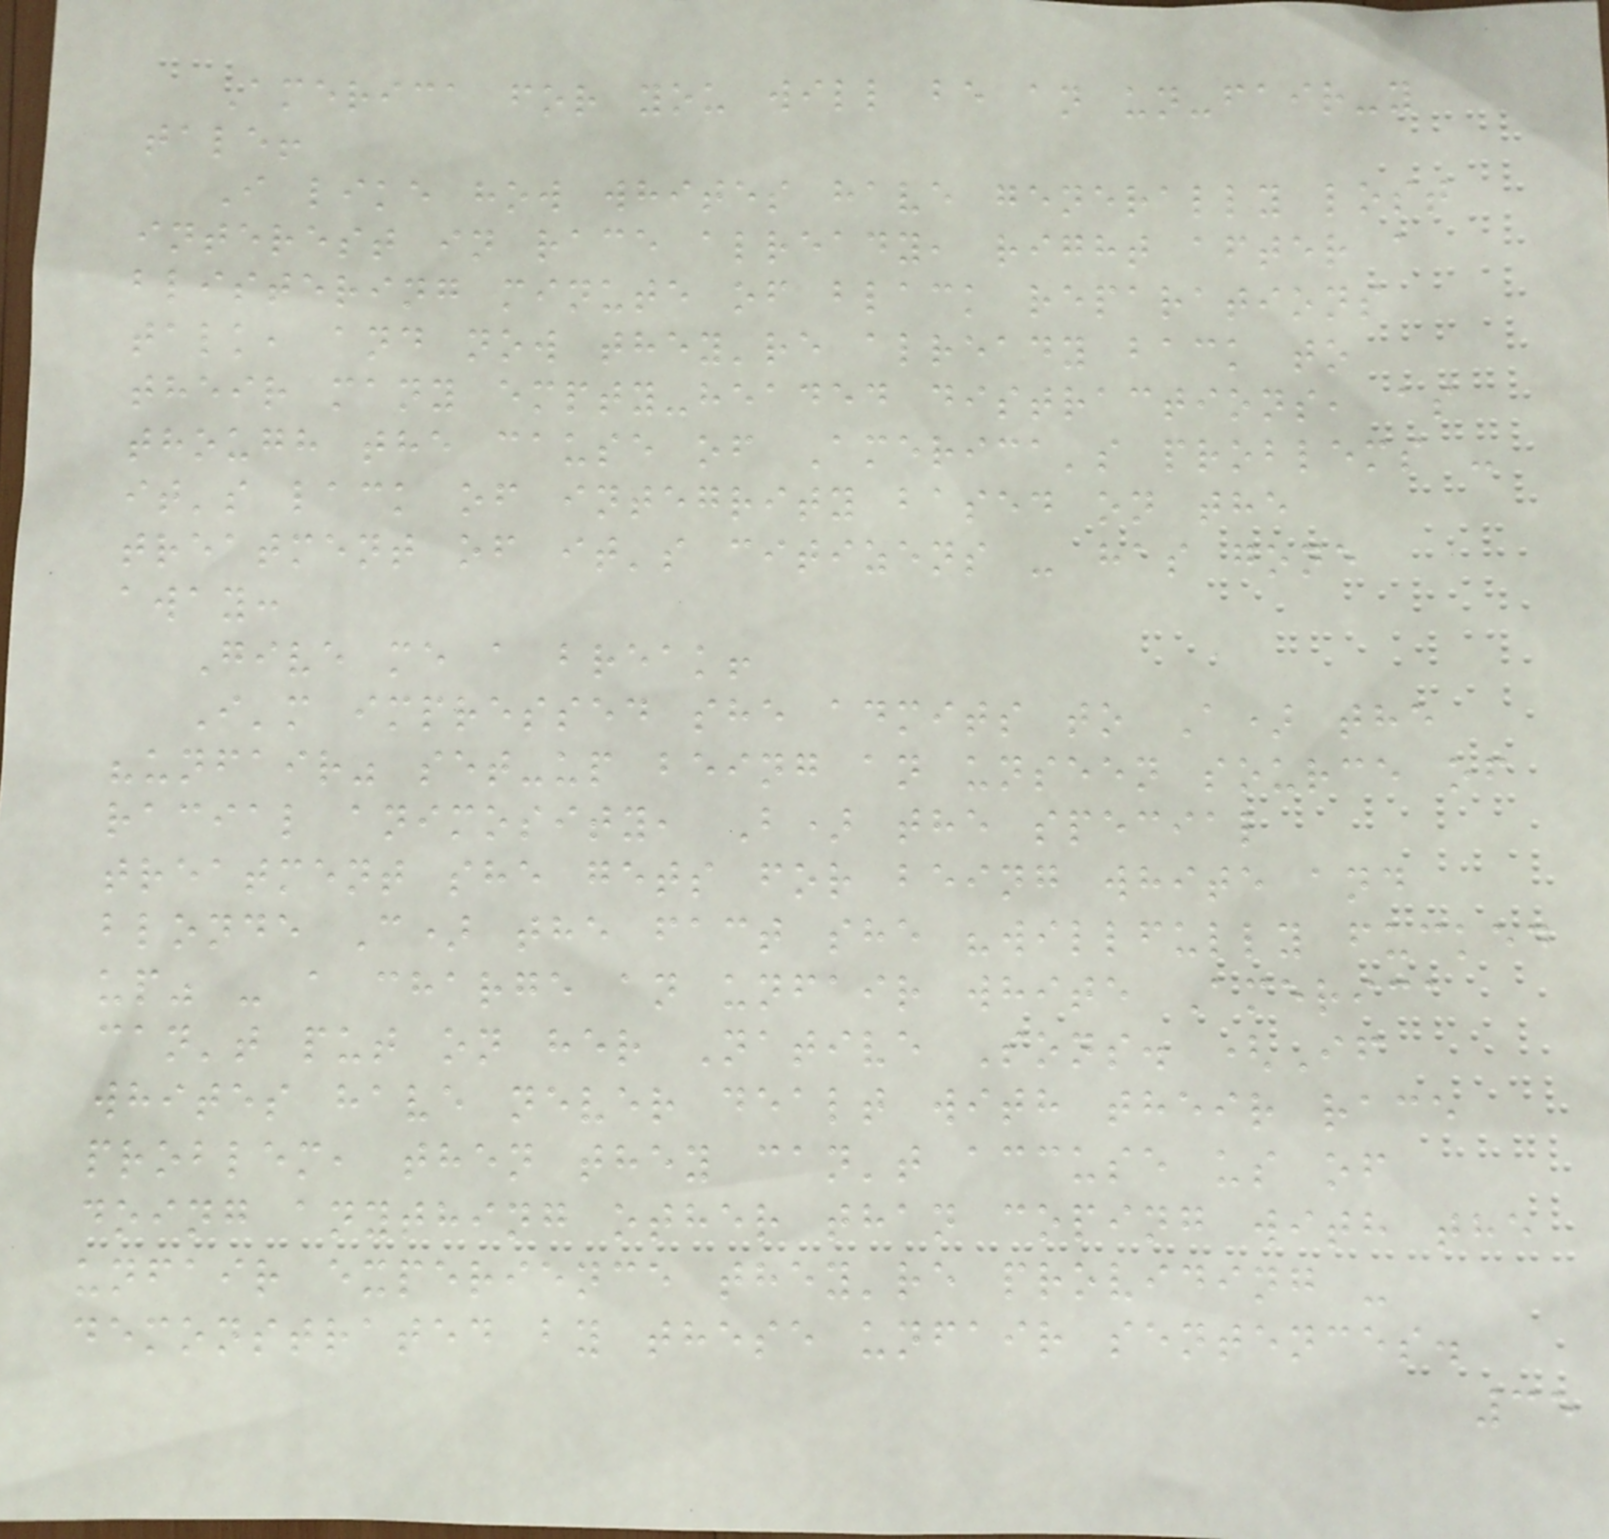America for you will be an un-fair-y
tale!
I like how whites have generally lost
interest in race already, right after a
blistering minute of black reparations
talk, and now they're already back to
their many empty-headed distractions, as
though the cause of America's problems -
it's lack of integrity based on the
treatment of it's citizens - has gone
away:
Give me a break!
I'm impressed she admits to A) the
"unfair" set-up being an unseen source of
racial animosity, B) the special
treatment she gets for being white and
blonde C) the fact she "willfully fucked
up" - a charge an unfair white America
can't put on her Native Sons. (If
whites have never dealt with their race
problem, then they can't accuse us of
doing anything other than coping with the
unfair experience they're providing -
demonstrated by these unfair sentences.
35
